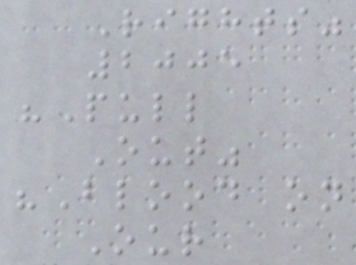Rights"
2005
"Pull
Out"
"Blood on
Our
